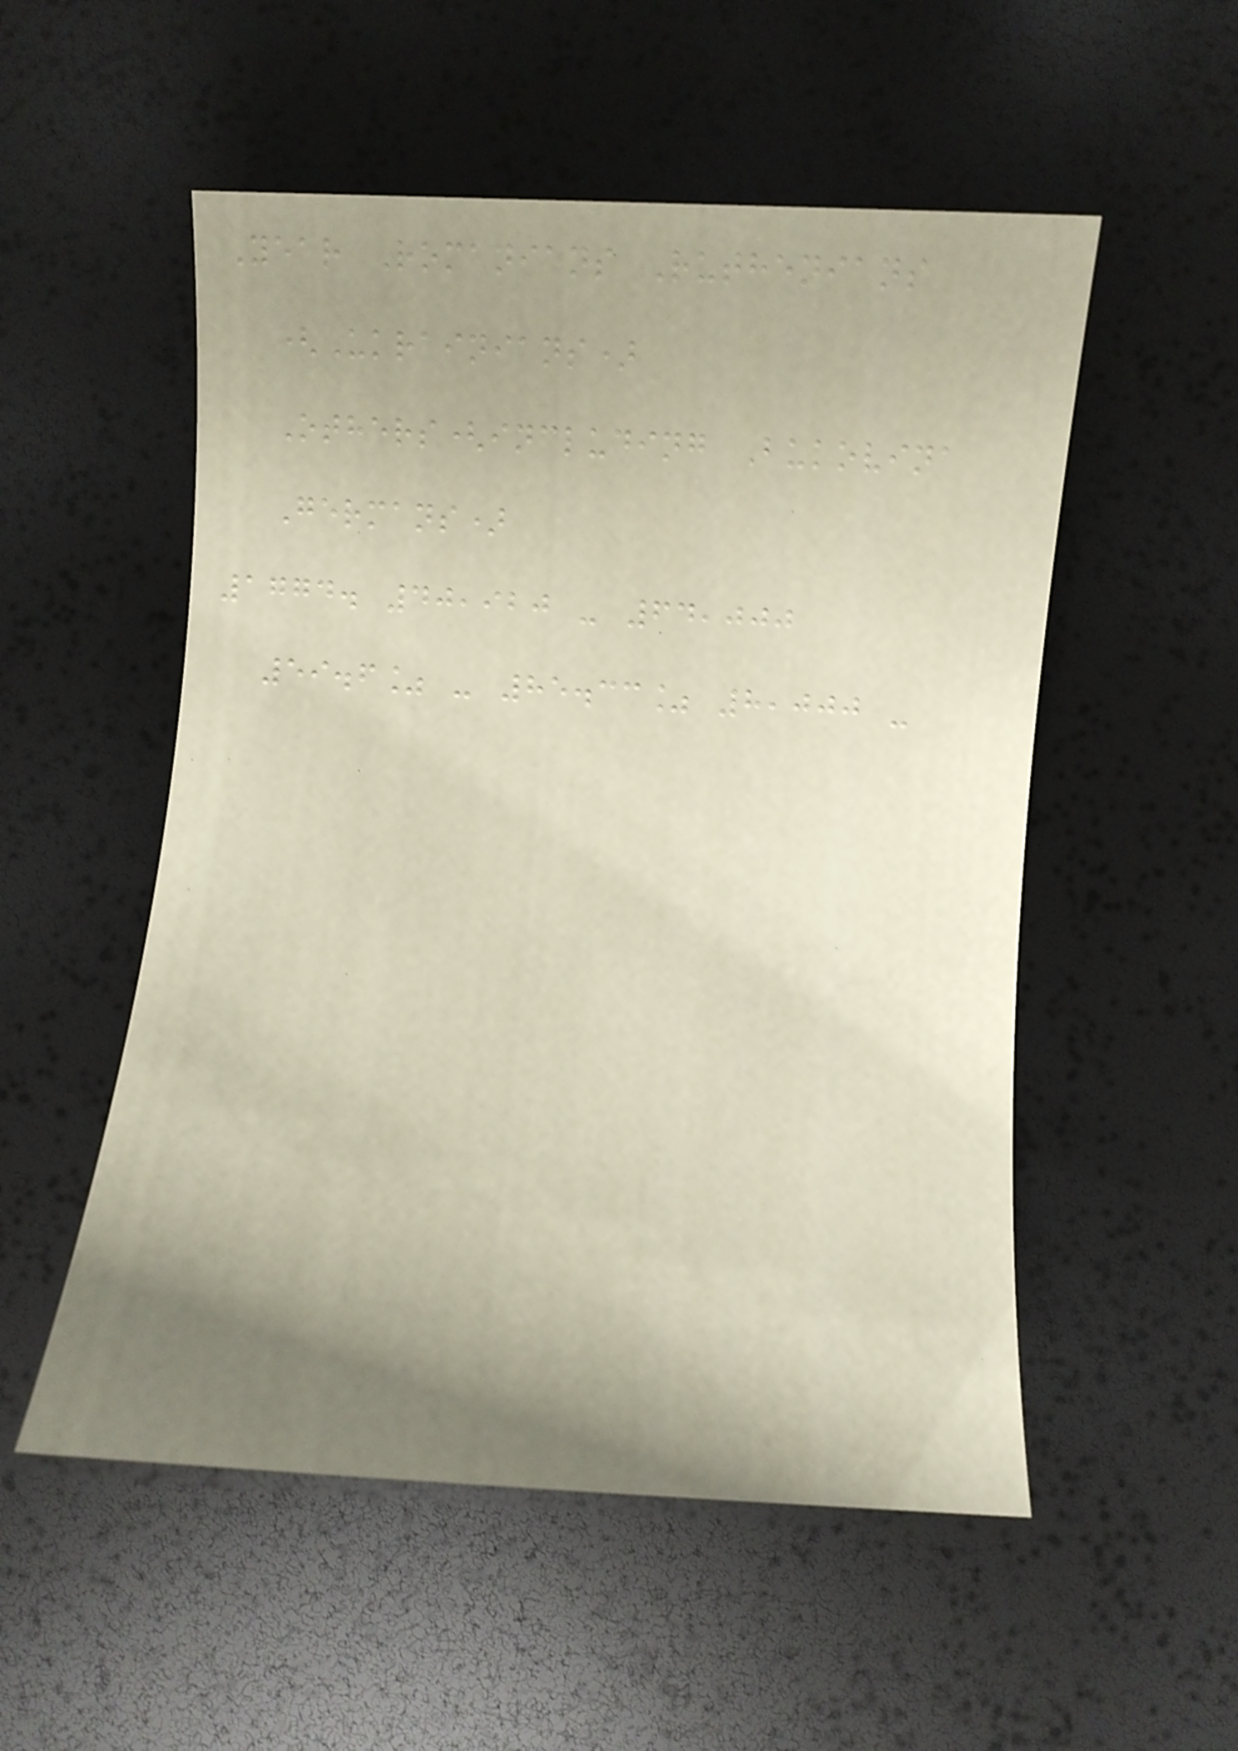Year Romanians Ruthenians
(Ukrainians)
Others(including Bukovina
Germans)
1774. 40,920 - 64,000
59.6% - 85.33% 8,000 -
